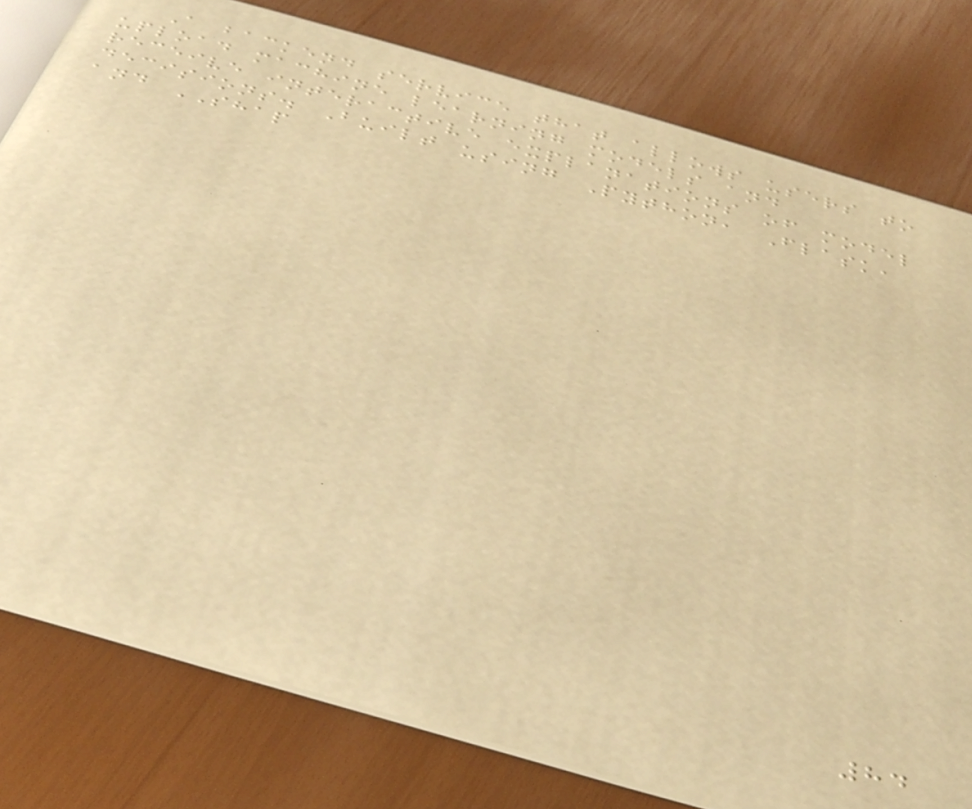A backend service that allows users to
upload machine learning models and
receive interactive explanations of model
decisions. Built using Python, Flask,
and SHAP
84
